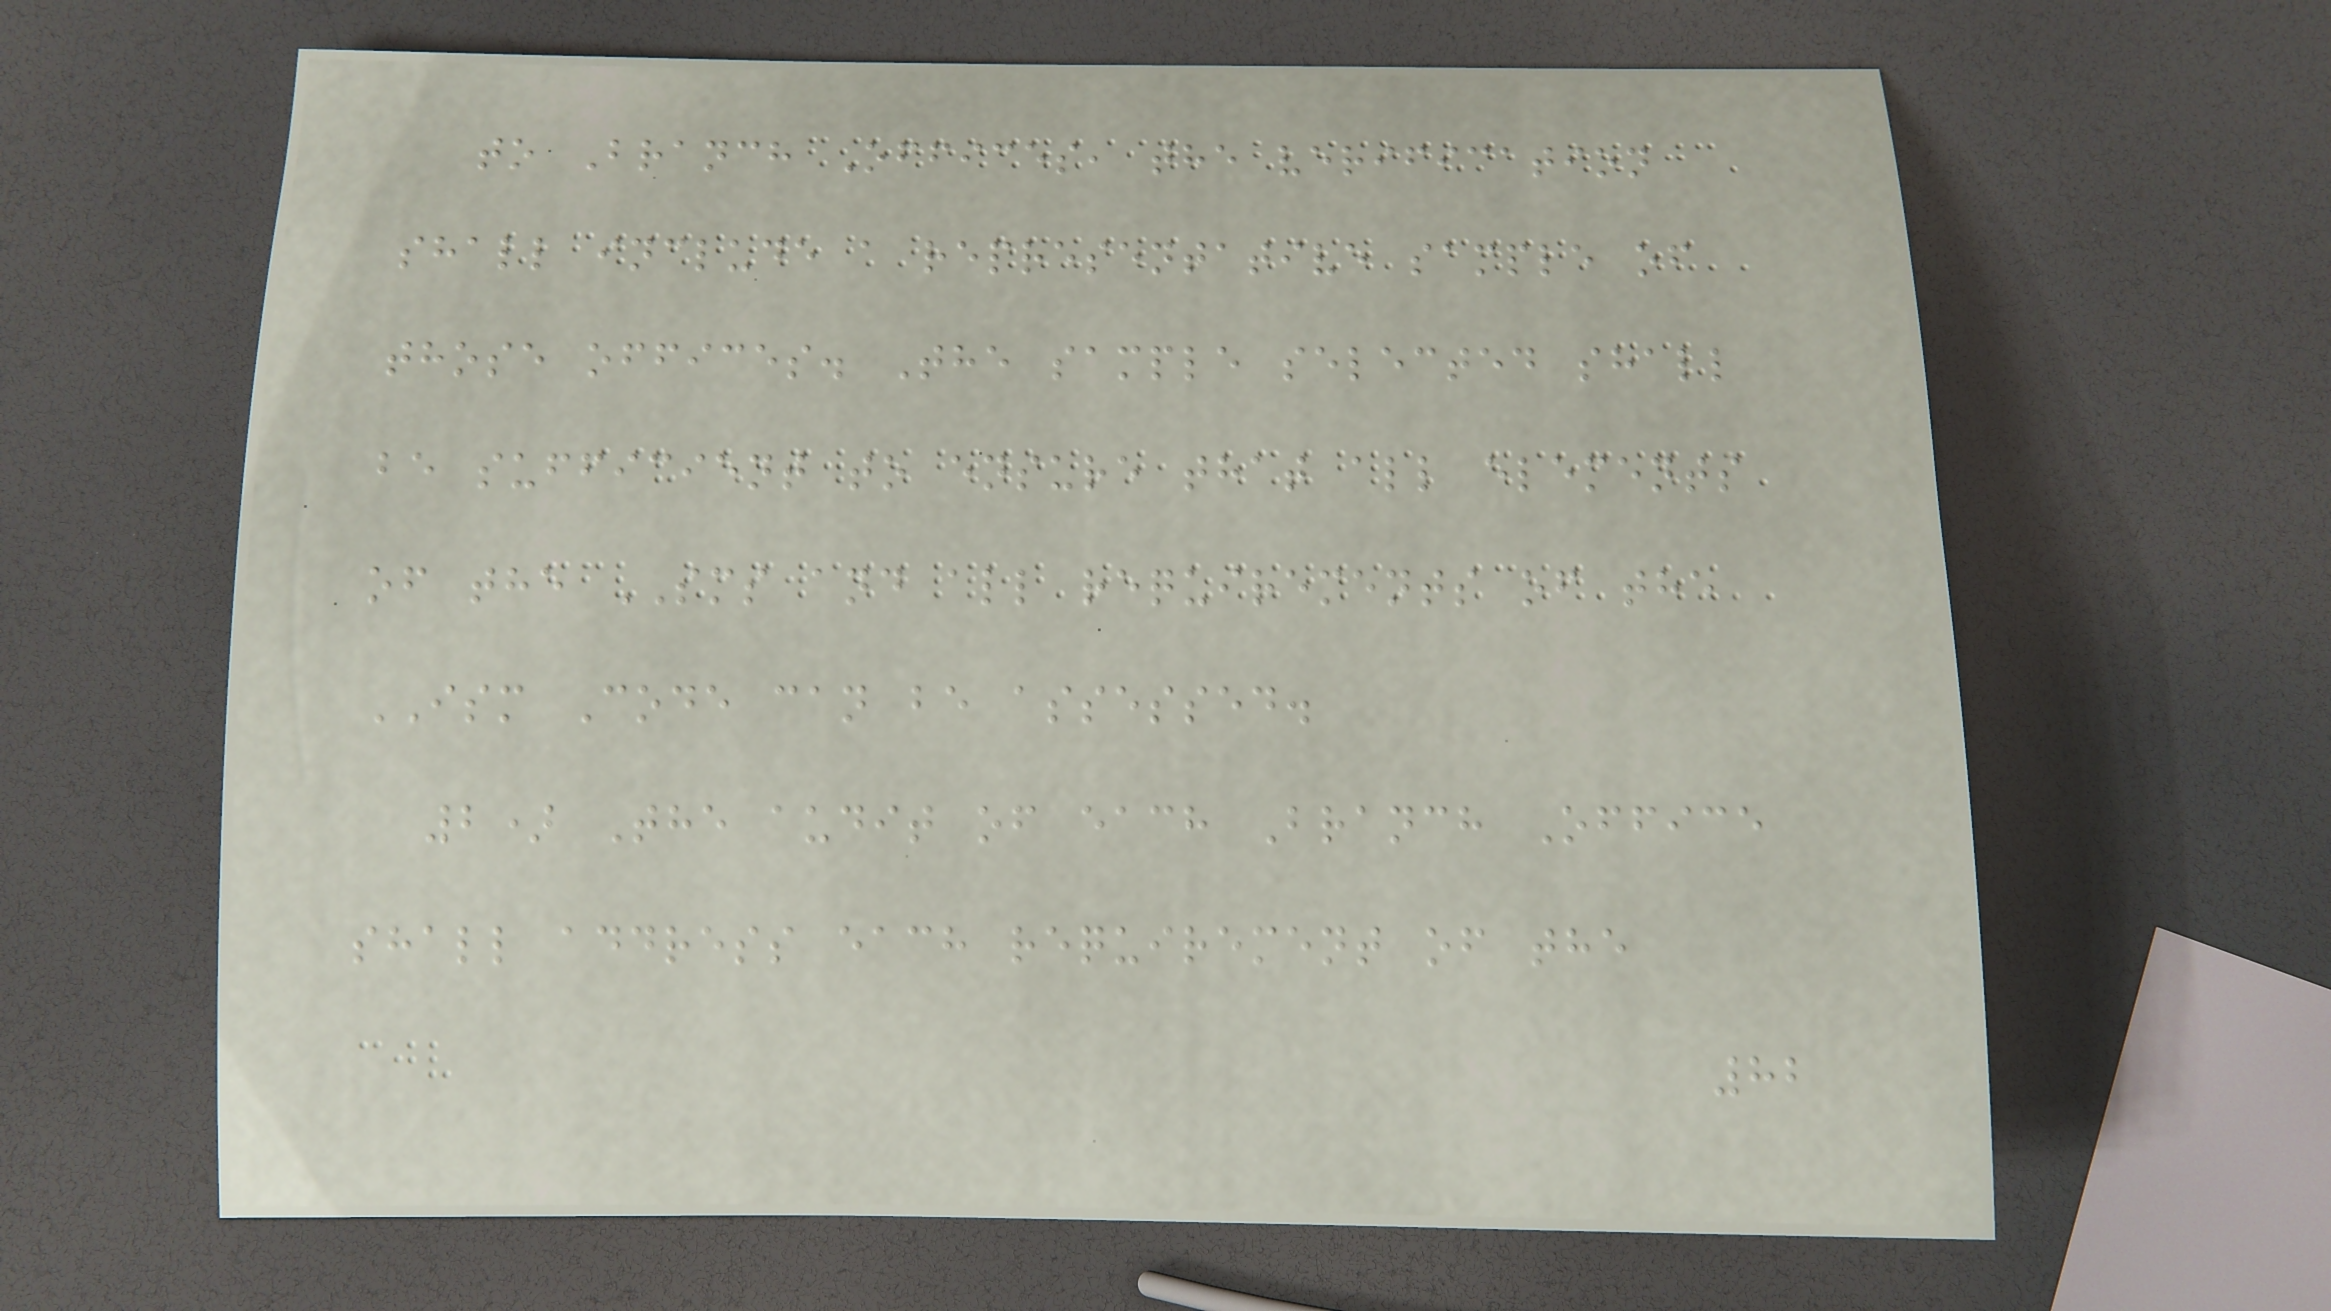to Branch Offices, the verification
shall include a representative sample of
those offices. The sample selected shall
be sufficient to ensure that all elements
of the SMS and all requirements of the
ISM Code can be assessed.
2) The audit of each Branch Office
shall address each requirement of the
82
